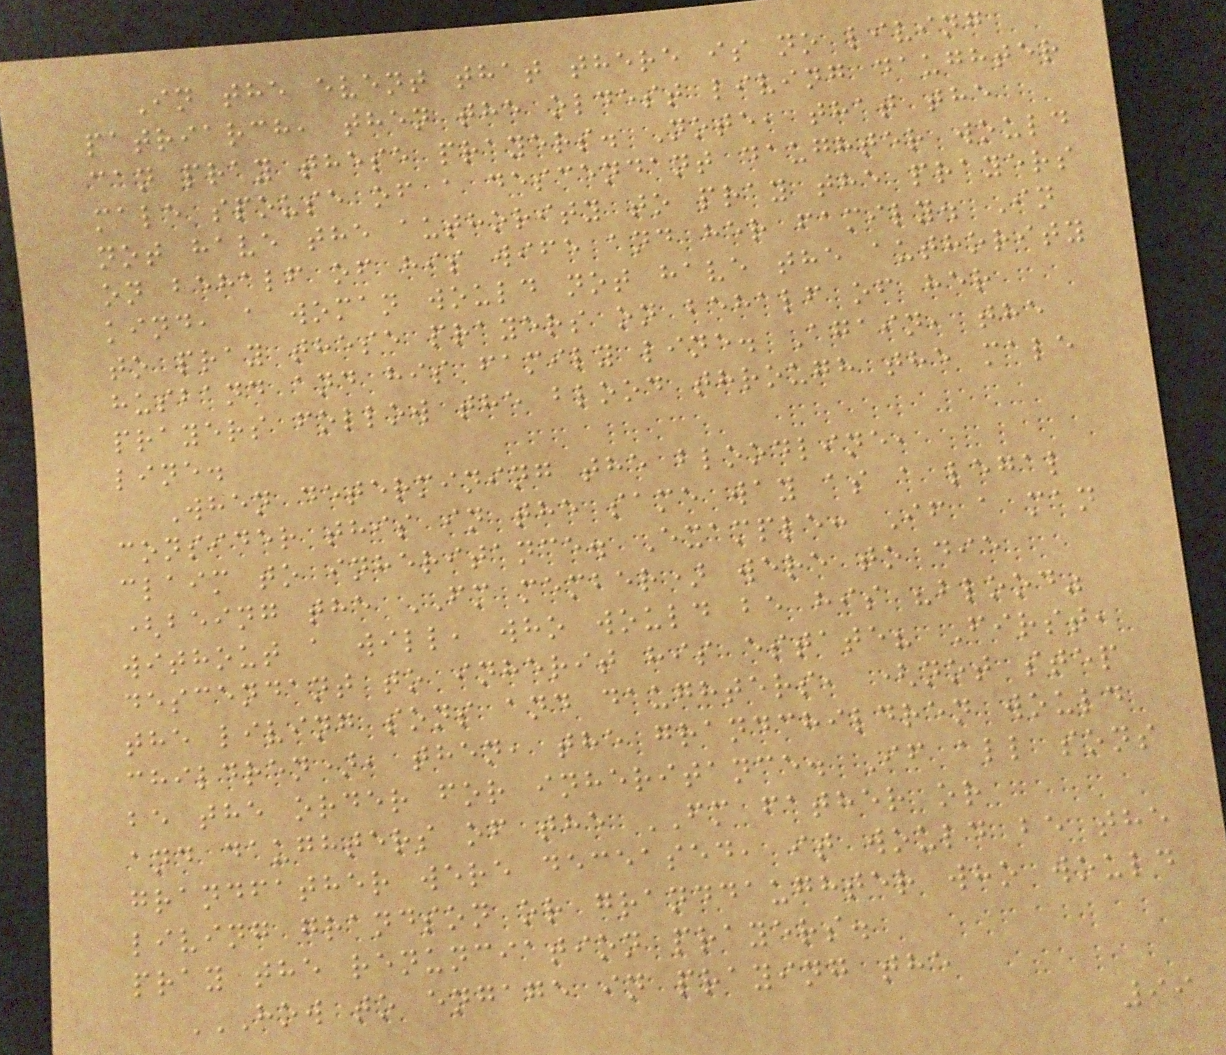In the event that there is no living
patriarch, then the oldest living daughter
can pray these prayers. Note, that the
male spouse of a descendant daughter would
not have the authority to pray the prayers
on behalf of his wife and her family. In
kind, a woman would not have the authority
to pray these prayers on behalf of her
husband and his family line. Again, the
prayers follow the blood through the male
line.
When determining the bloodline,
consider this in the same way as a legal
claim to inheritance. Example: If a man
(being the FM member) were to die
without a will, who would be his "blood"
descendant to inherit his estate? First,
the living sons and daughters, (not step
children), then, the grandchildren would
be the order for inheritance. If all sons
and daughters of the FM father or
grandfather were deceased, it would be the
living grandson or granddaughter who would
pray the renunciation prayers.
HOW TO ENGAGE IN PRAYING THE
99
